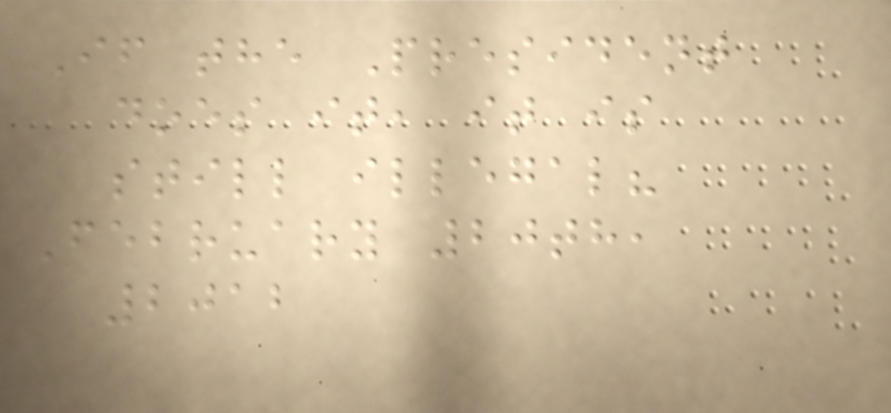If the President
does it, it is
still illegal?
February 20th,
2012
